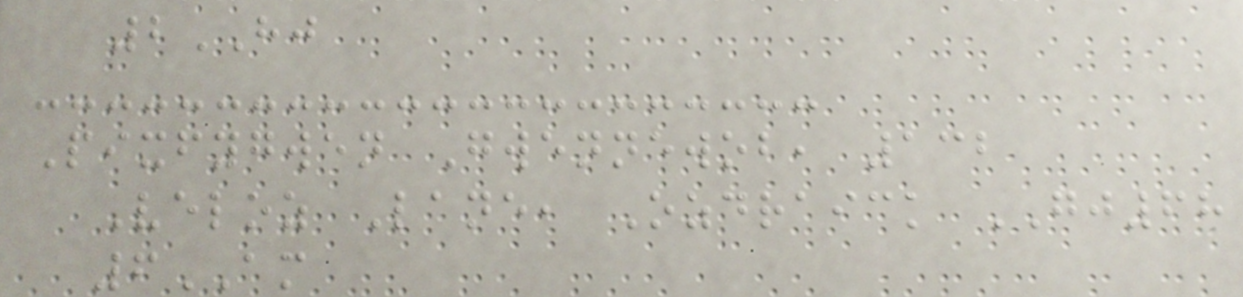2HJ
Pixfygwen Gwennewob, 132
Veloz Lane, Ozdraick GJ68
6AM
